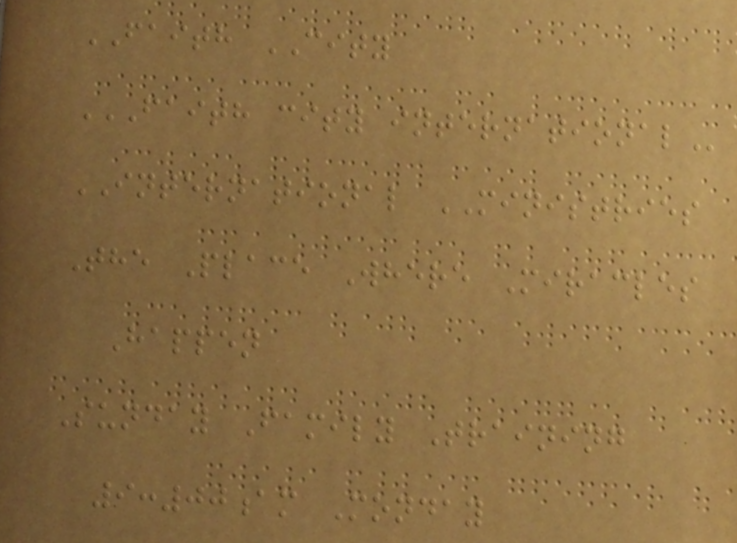FAITH CITY
FAITH CITY INTERNATIONAL
INTERNATIONAL MINISTRIES
The Place Where Miracles
Happen
Sunday Family Training
9:00am Monday
